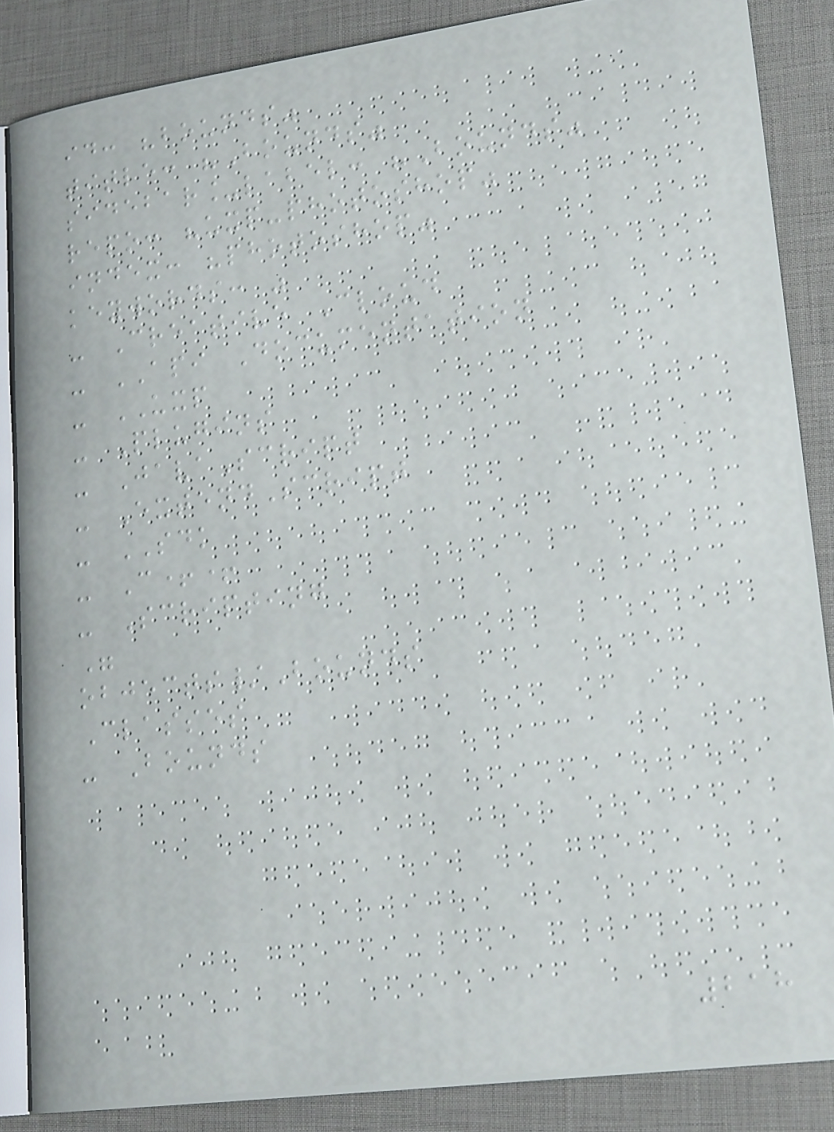id: "bounds"
title: "Bounds"
sidebar_label: "Bounds"
repo: "uxp-photoshop"
index: "photoshop"
keywords: "
- Creative Cloud
- API Documentation
- UXP
- Plugins
- JavaScript
- ExtendScript
- SDK
- C++
- Scripting
"
objects/Bounds
Classes
- Bounds
218
